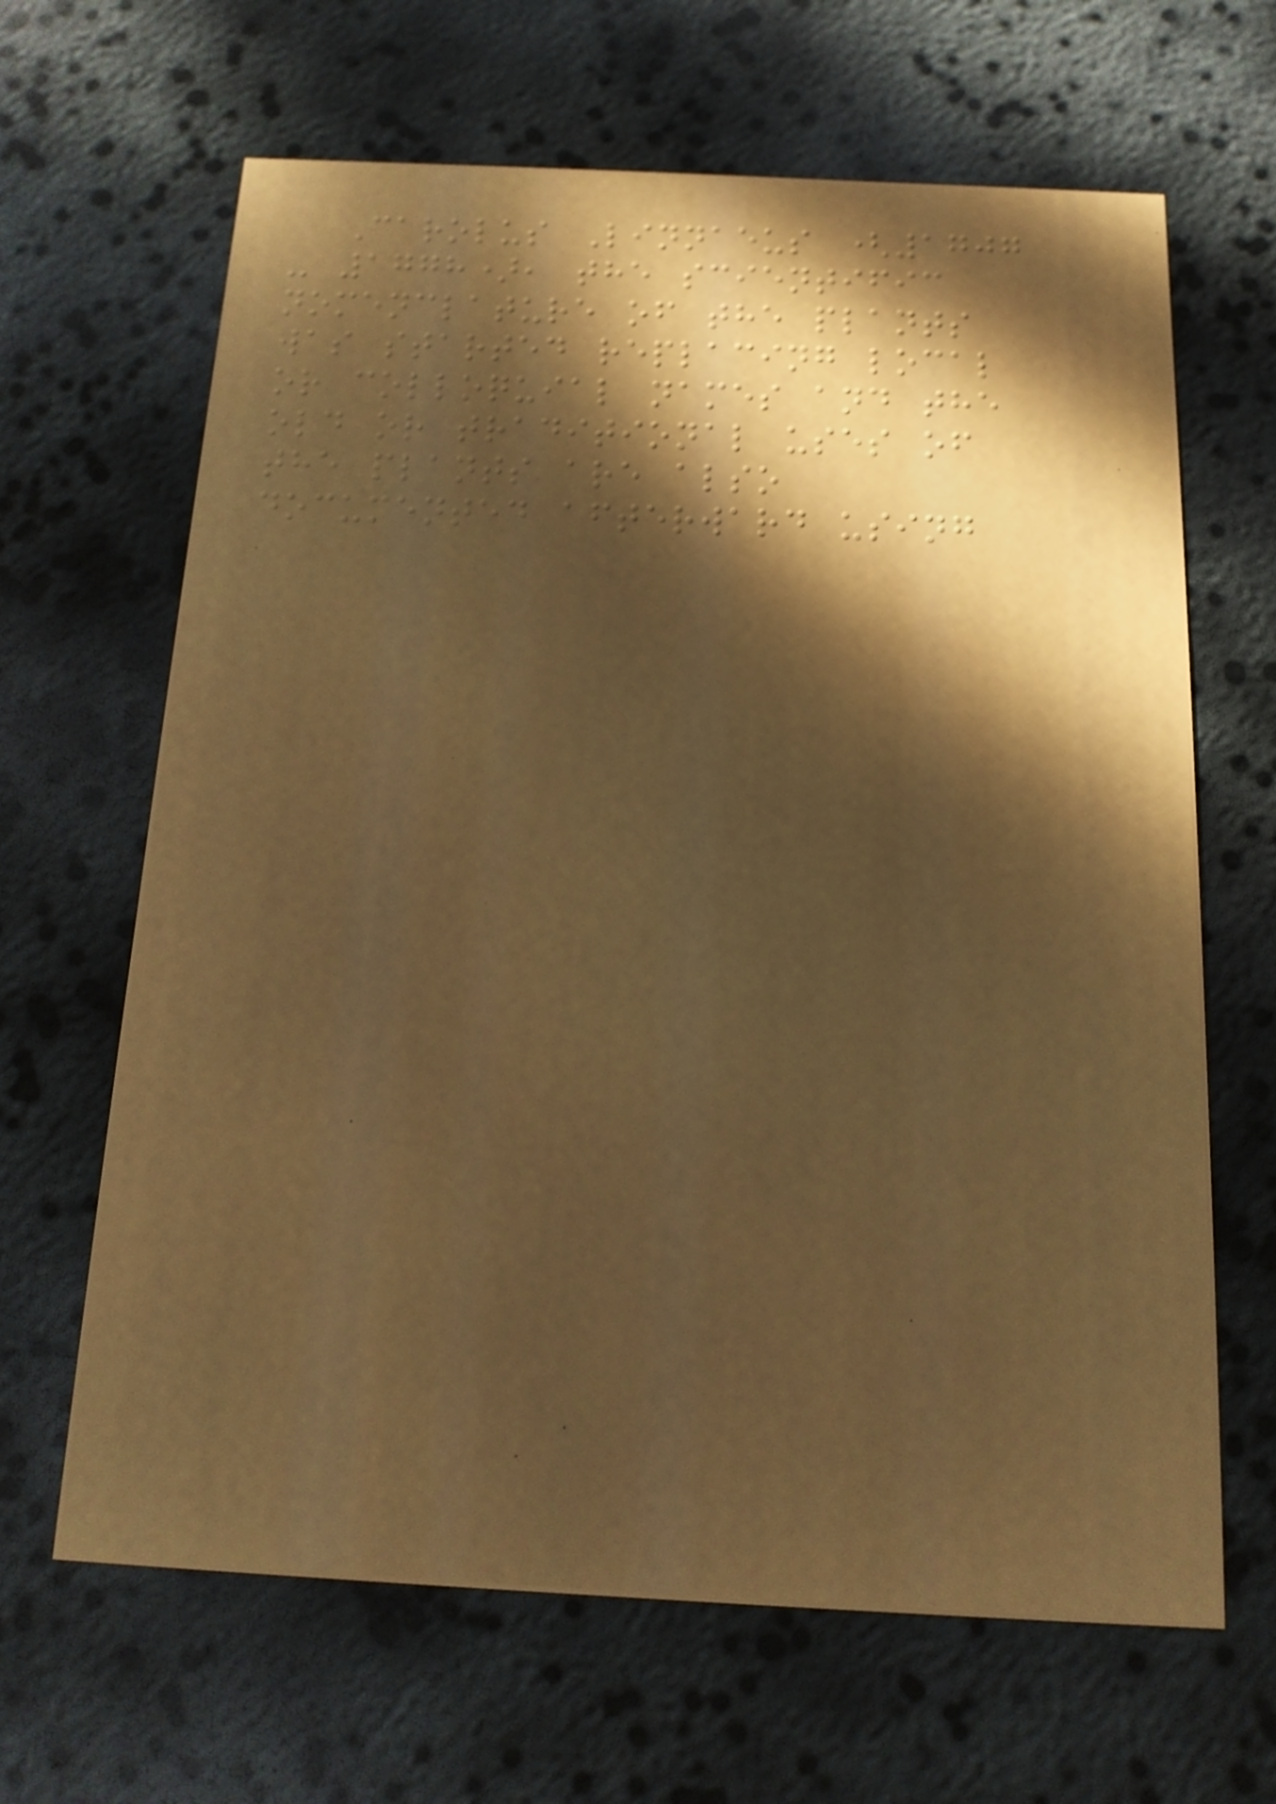Carolus Linnaeus (1707
- 1778), the scientific
nomenclature of the plants
was started replacing local
or colloquial names and the
old or traditional uses of
the plants are also
documented afterward using
